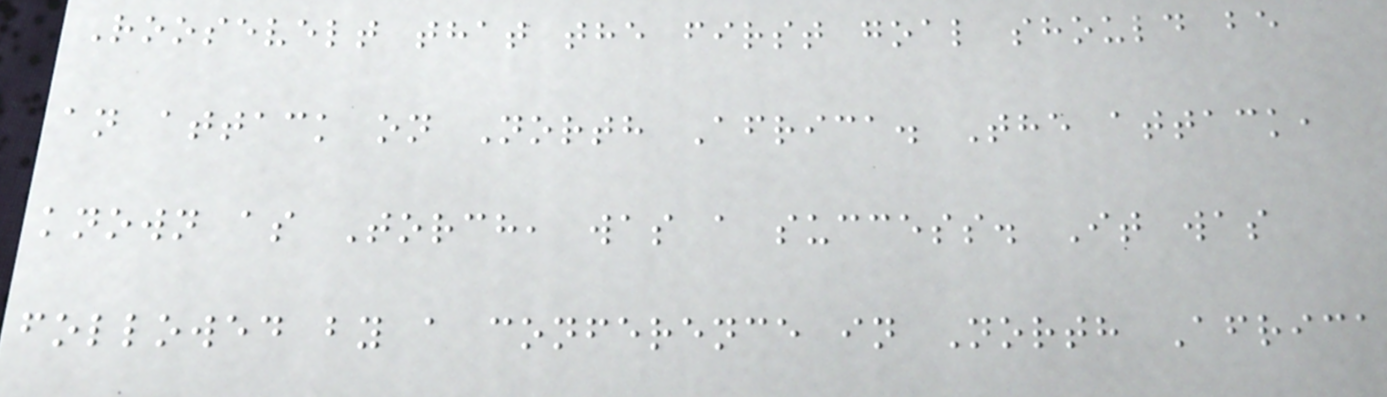Roosevelt that the first goal should be
an attack on North Africa. The attack,
known as Torch, was a success. It was
followed by a conference in North Africa
